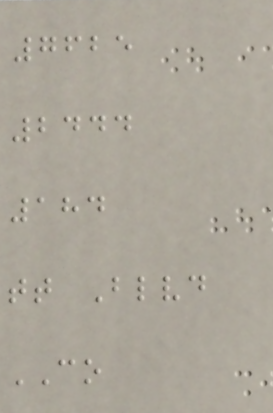7625
2444
184
tt Blvd
CO
